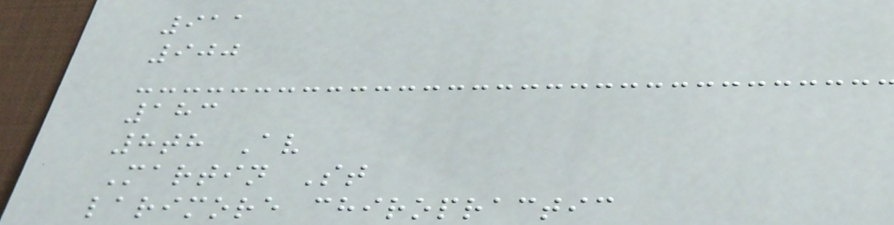911
900
183
8th Av
Martin St
larimore chiropractic
